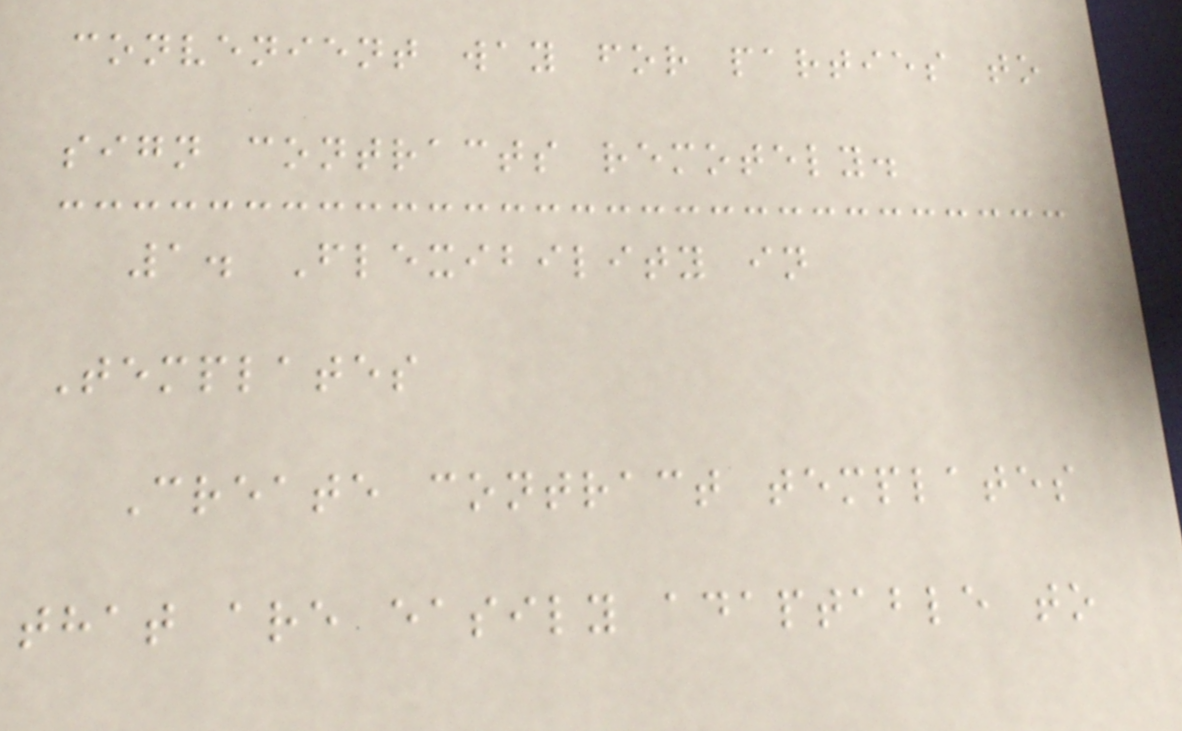convenient way for parties to
sign contracts remotely.
1. Flexibility in
Templates
Create contract templates
that are easily adaptable to
